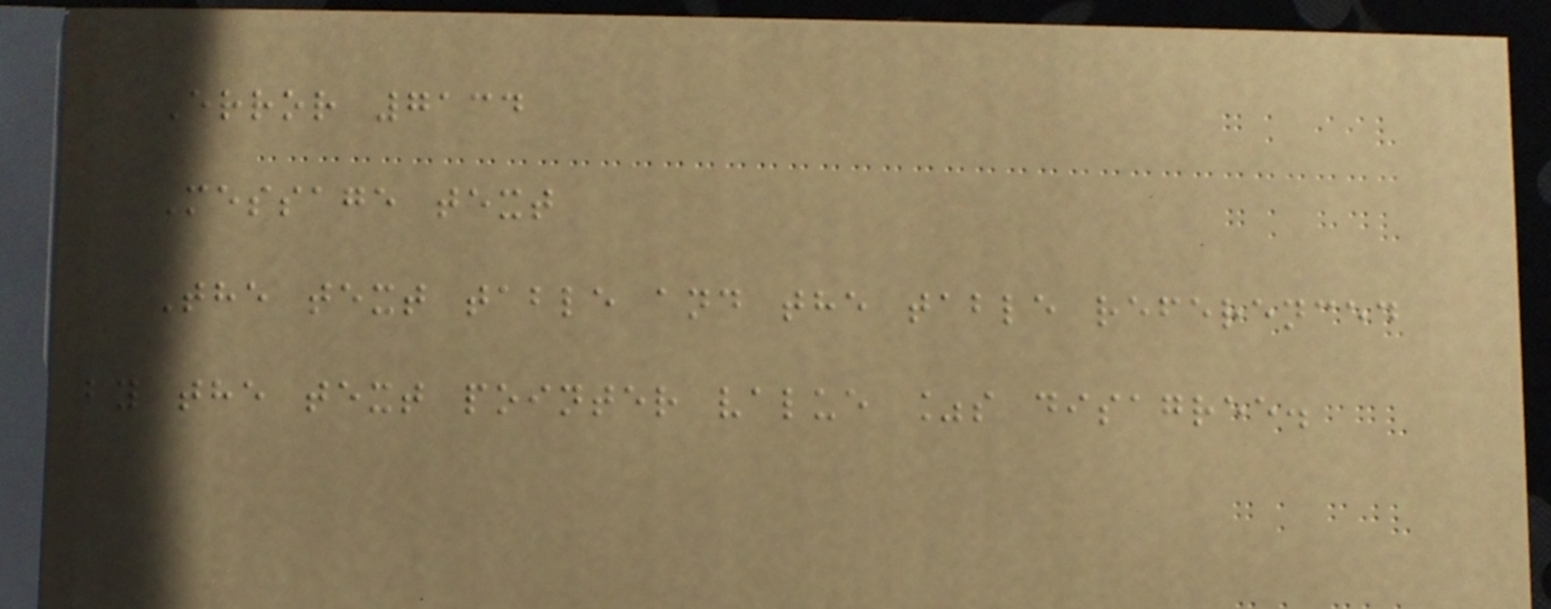Error 7134
Message text
The text table and the table referenced
by the text pointer value %s disagree.
